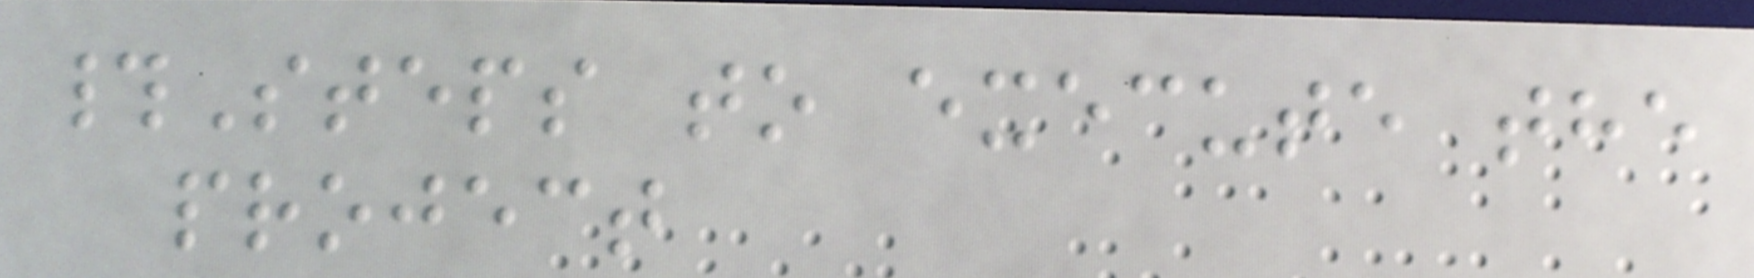#Steps to execute the
project
